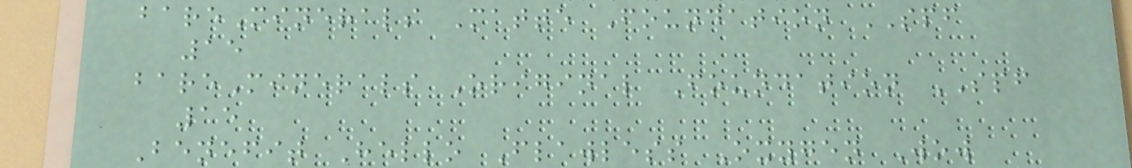bareMinerals Matte Foundation SPF
15
bareMinerals Original Foundation SPF
15
Benefit Hello Flawless Oxygen Wow
